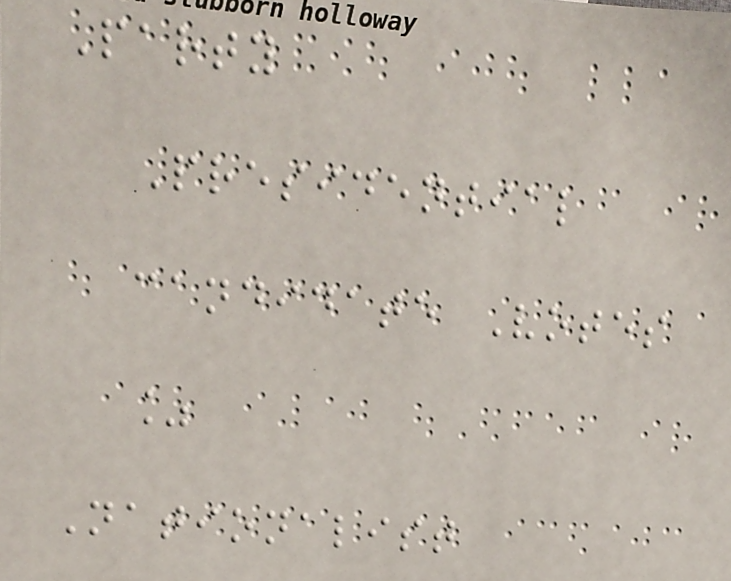Party
Presidential
candidate Votes
%
Nationalist
